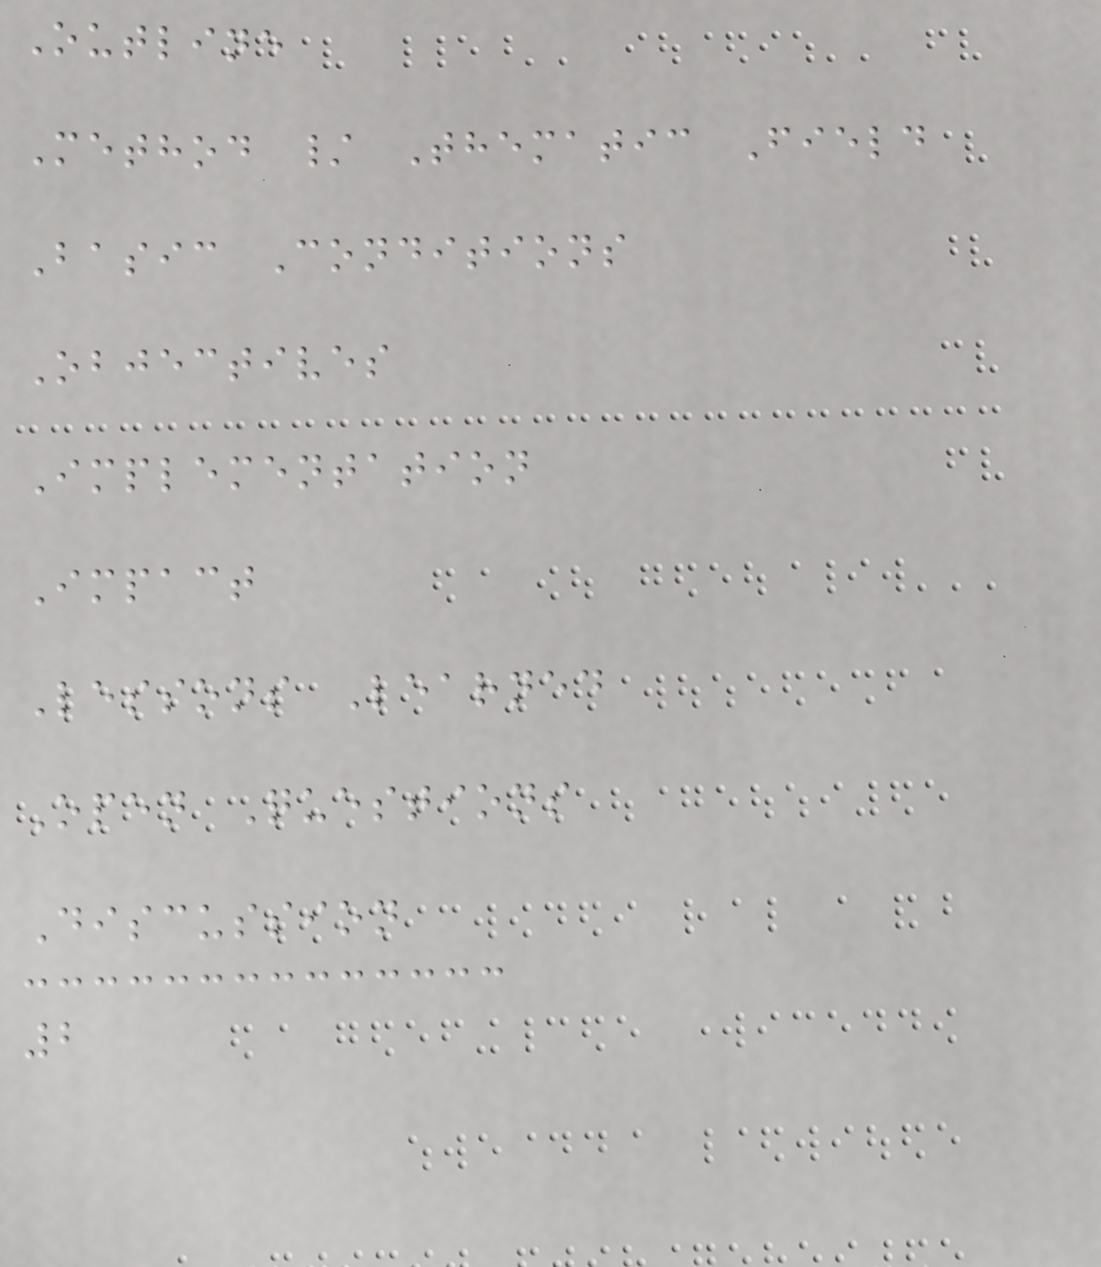Outline
Method / Thematic Field
Basic Conditions
Objectives
Implementation
Impact
Lessons Learned
Open Questions
Discussion
2
